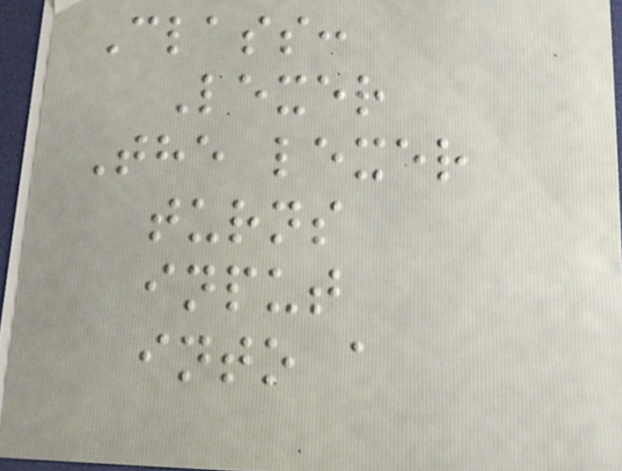Class:
Lexer
The lexer
turns
input
into a
